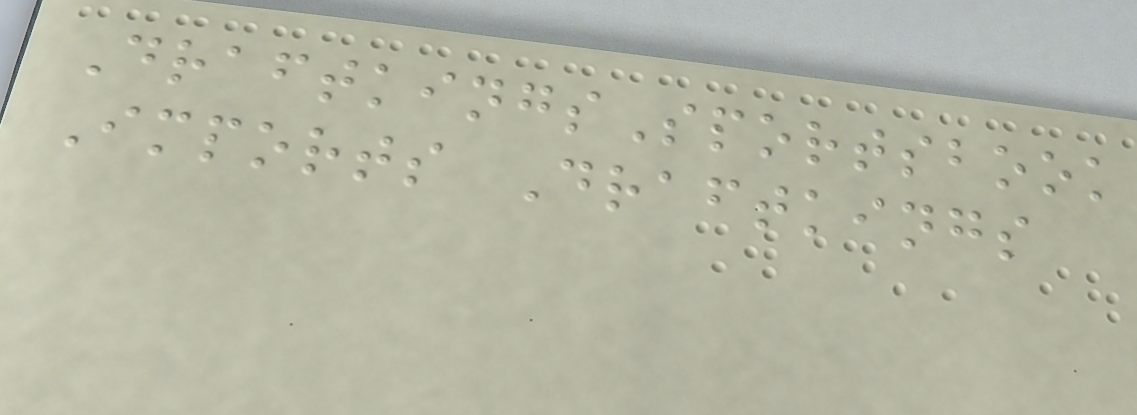DraftkingsSportsbook
Imports Draftkings
